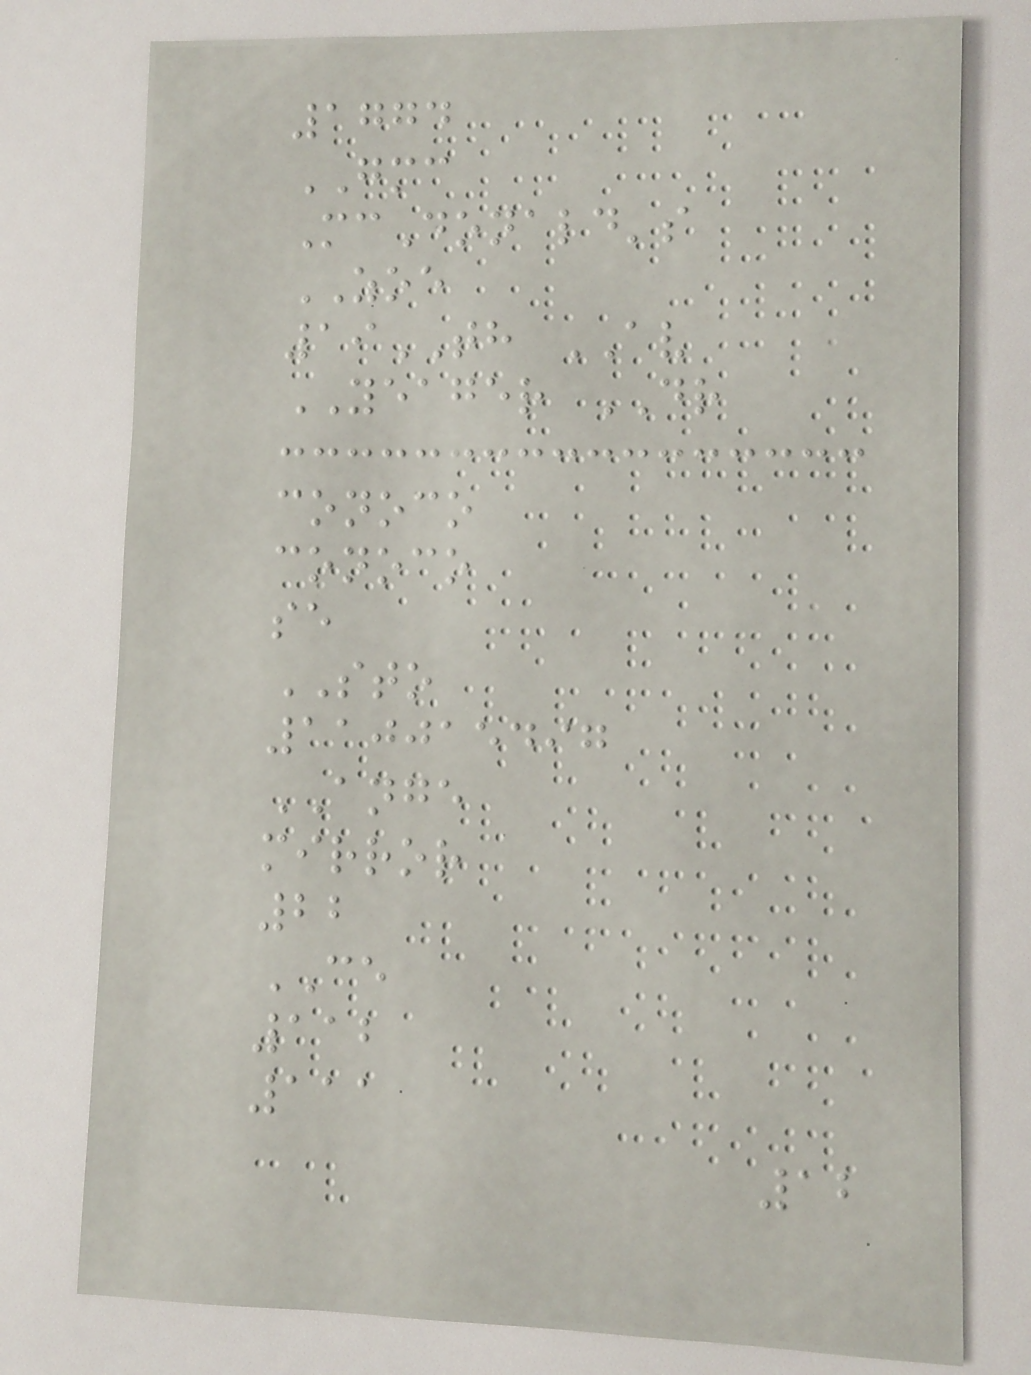1774
GMC
McDonald's
ZOE
19TH AV
YEAGER DR
conoco
conoco
se
STO
110015497
ANGE
mirror
22
CE
112
111
12
